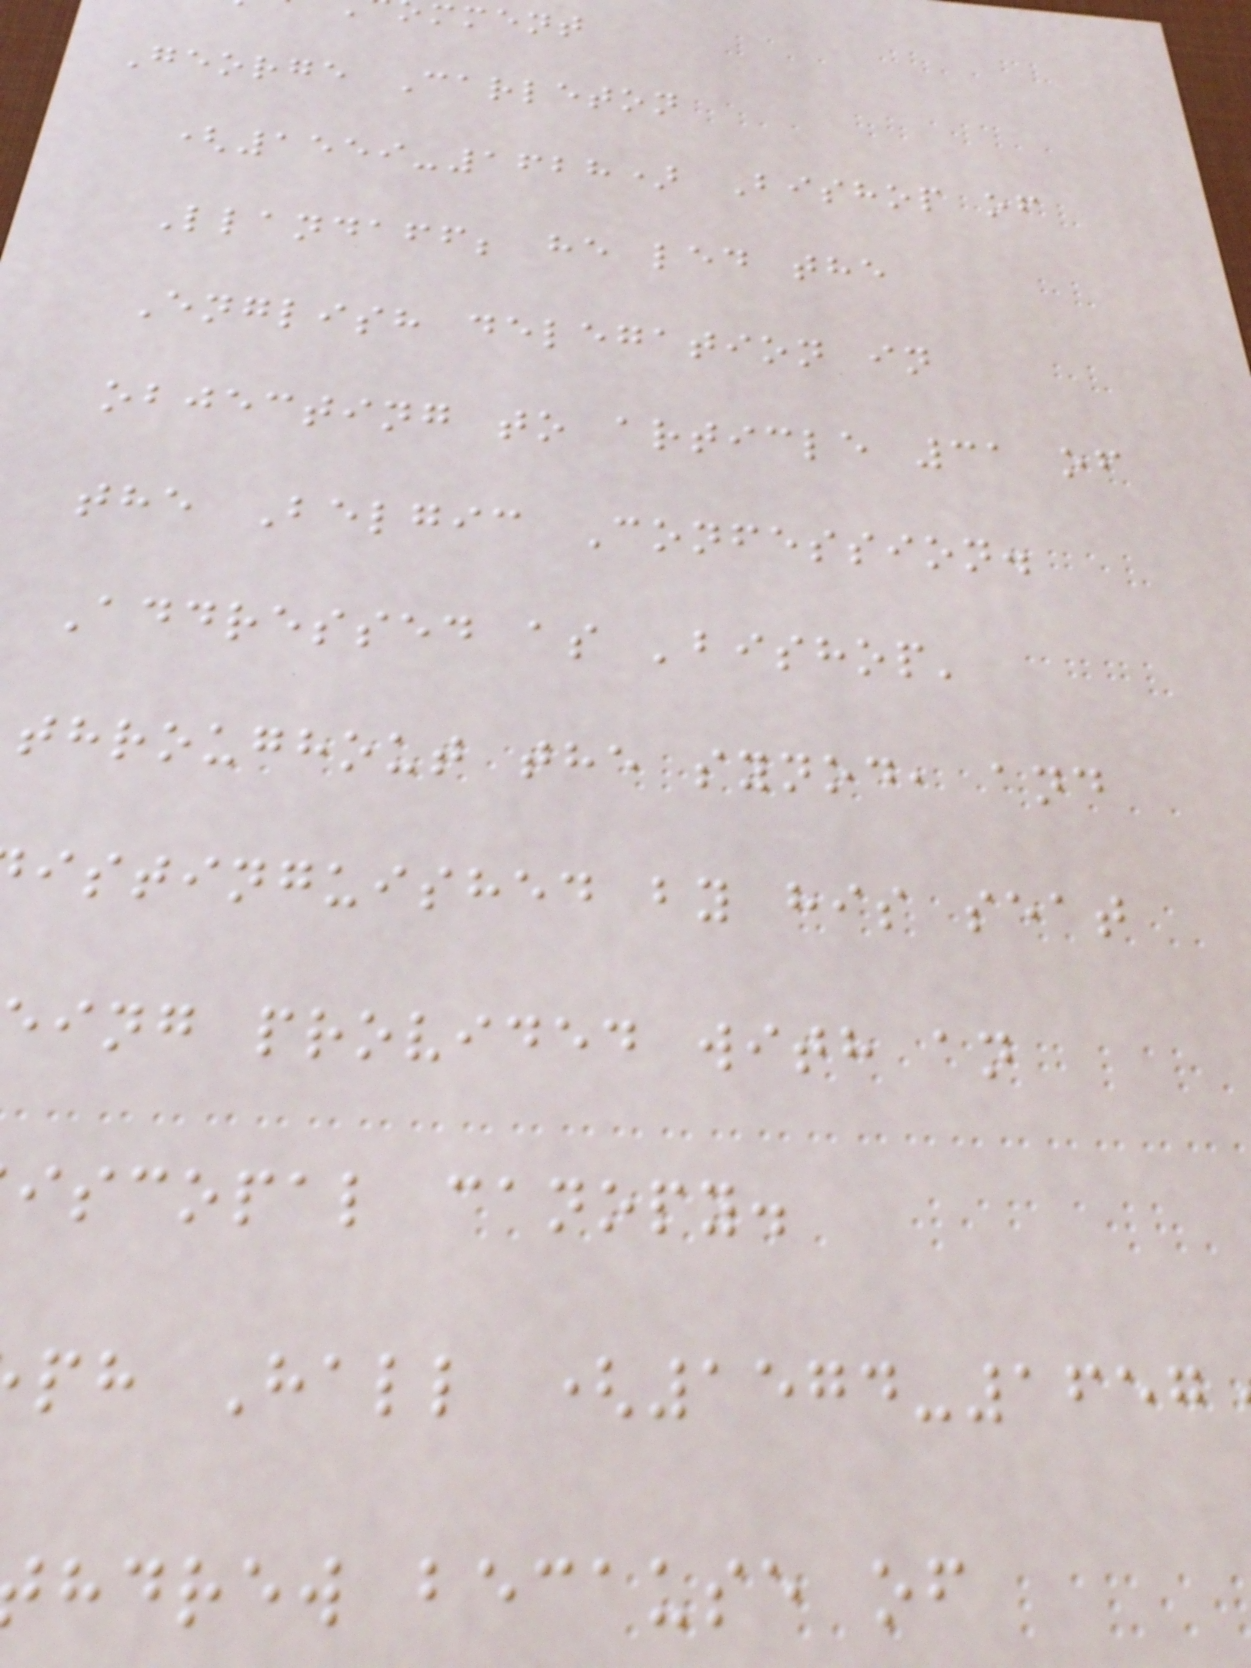mment
George Carleton
(1559-1628) Bishop of
Llandaff; he led the
English delegation in
objecting to article 31 of
the Belgic Confession.
Addressed as 'bishop'
throughout the synod, and
istinguished by his seat
ing provided with an
iscopal canopy.
ph Hall (1574-1657
hdrew because of
